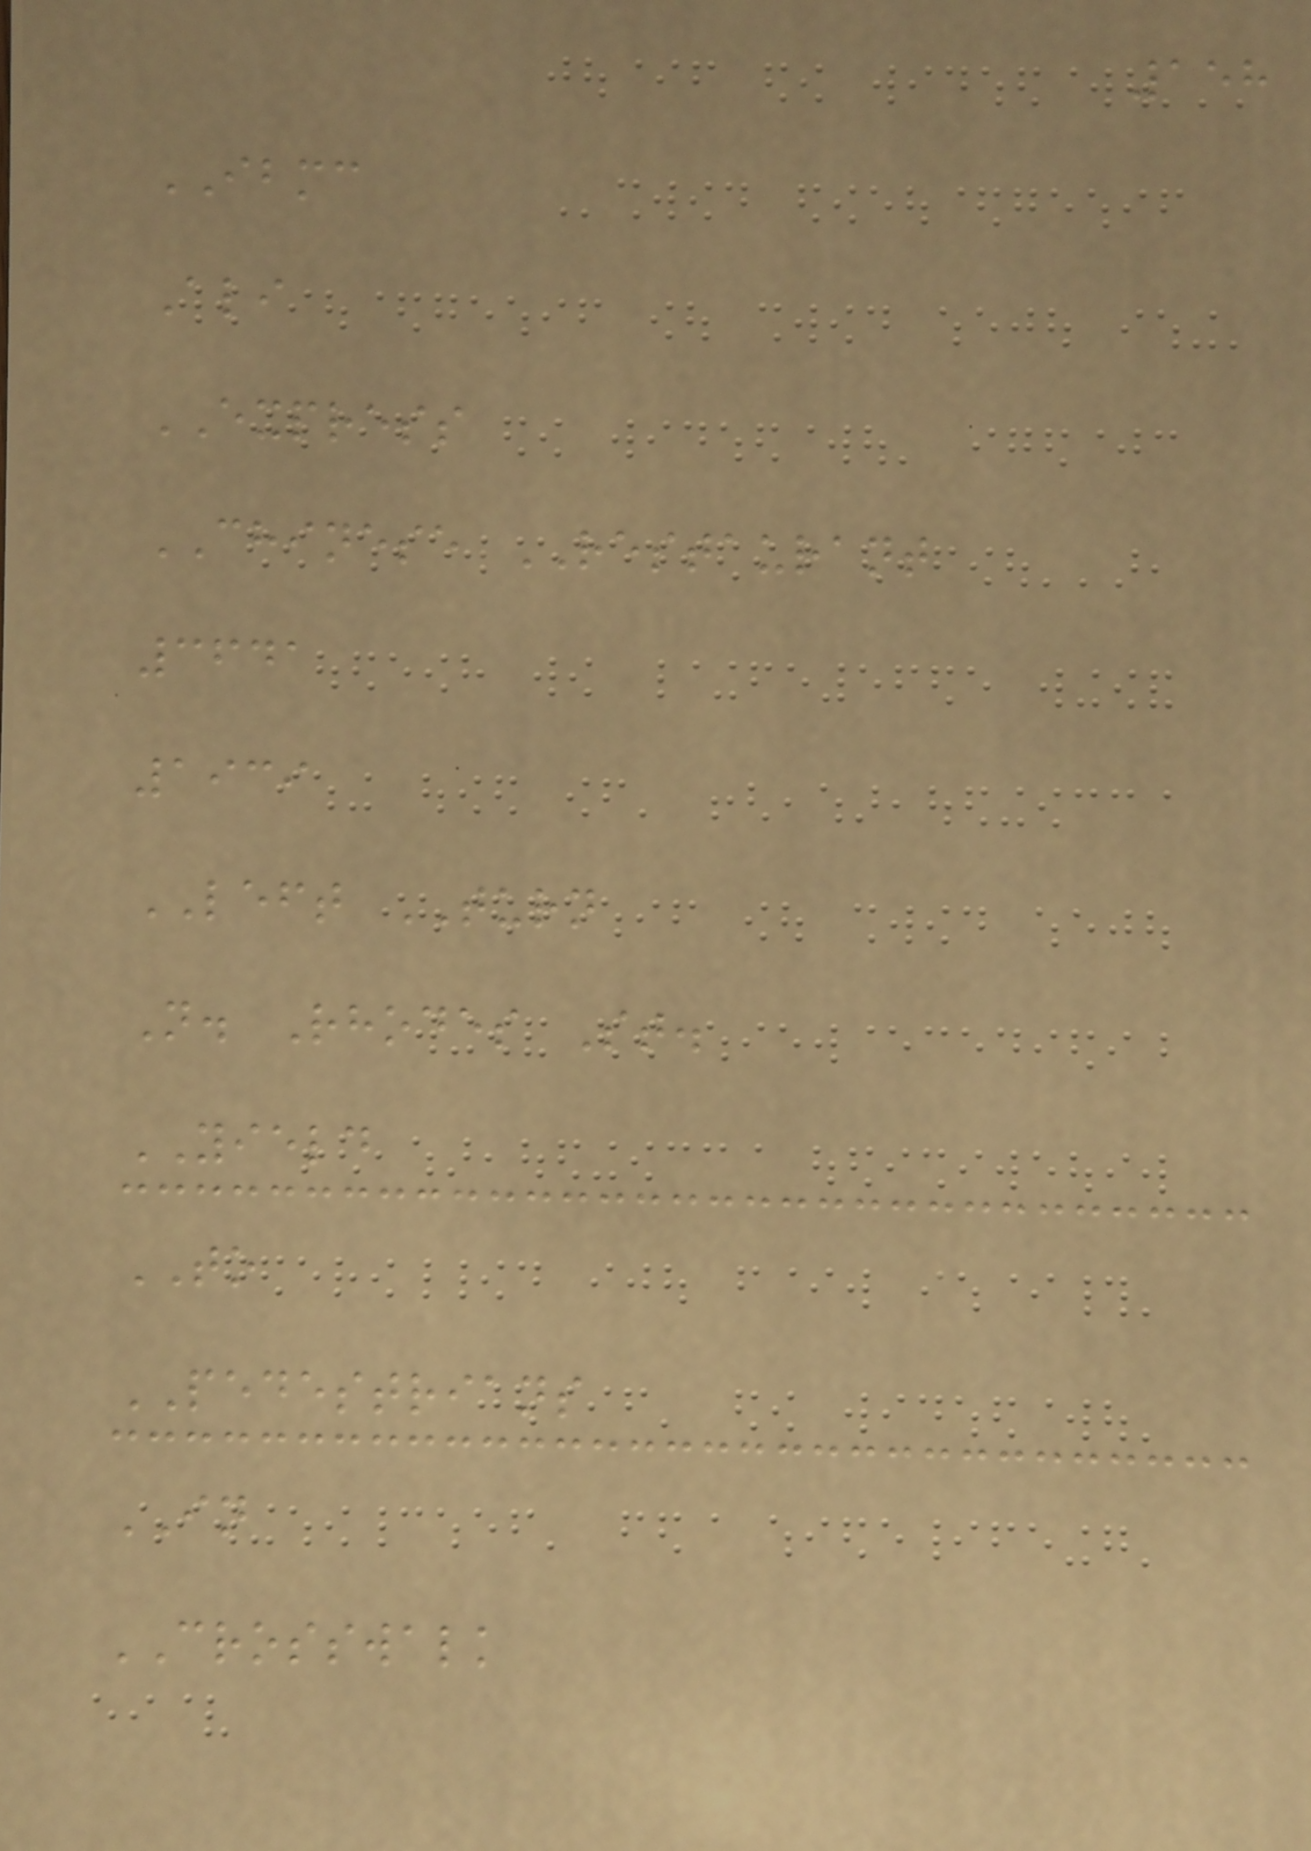158
IBMC
Ali
EXPRESS
CHINESE RESTAURANT
3641
1939
LEFT TURN
N. Rhodes St.
YIELD
TO
PEDESTRIANS
IN
CROSSWALK
